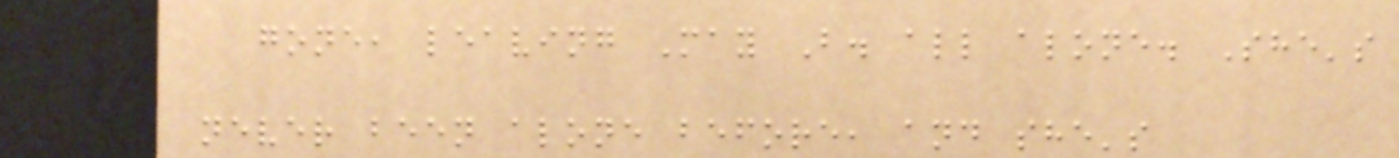gone, leaving May B. all alone. She's
never been alone before, and she's
